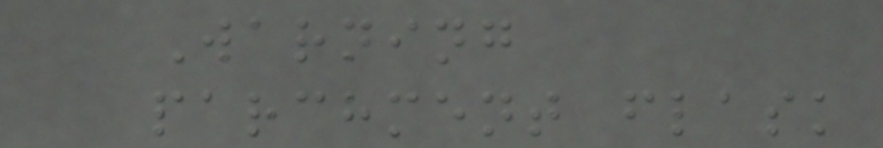Warning
parchment flask
